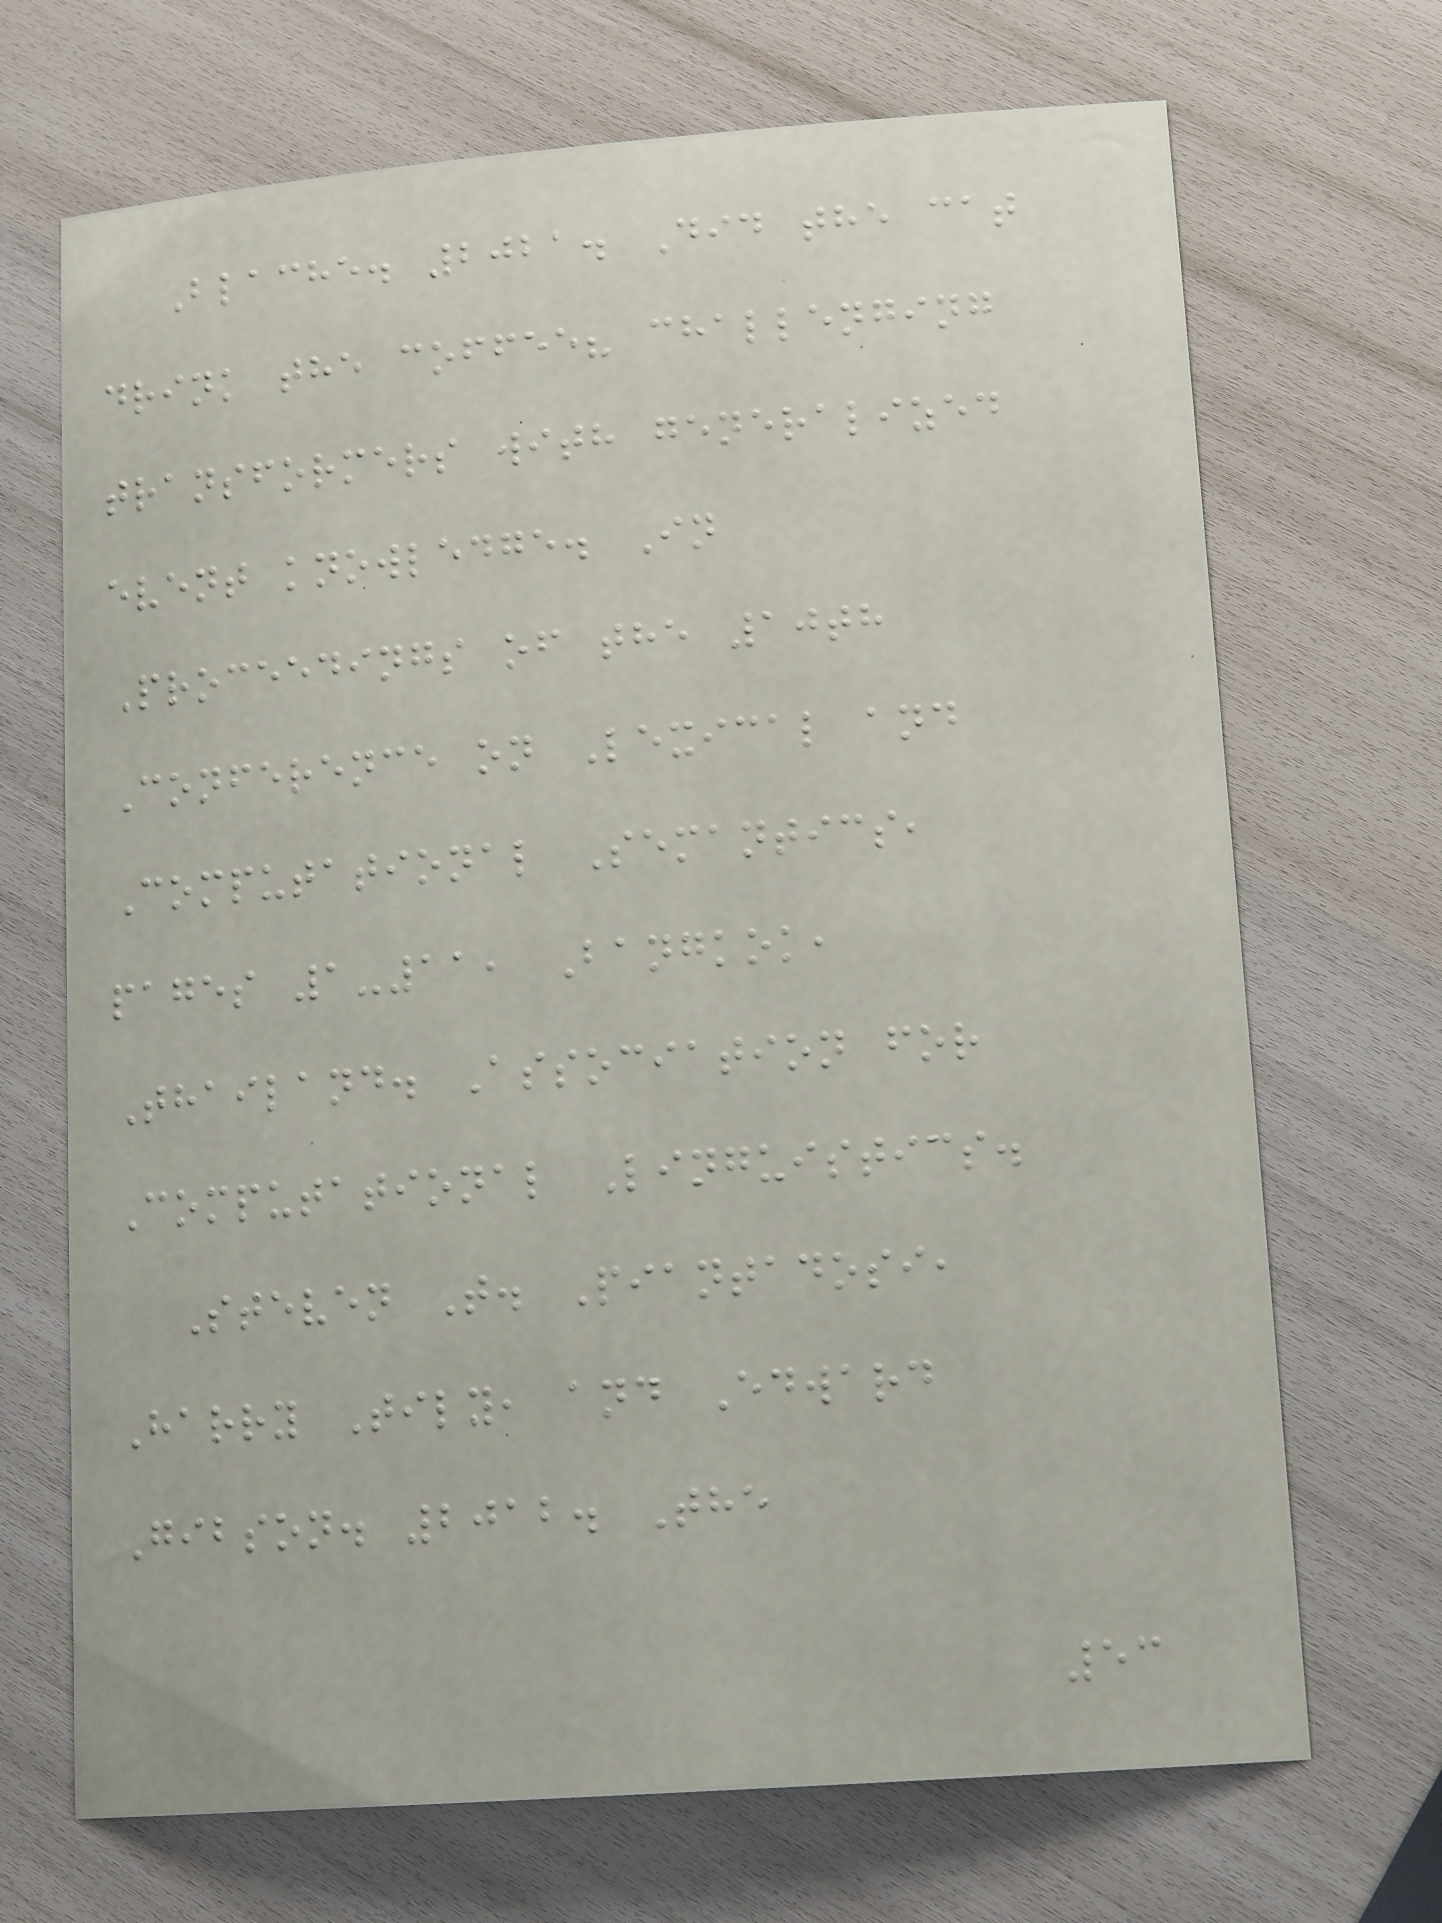Blache. 2021. Did the cat
drink the coffee? challenging
transformers with generalized
event knowledge. In
Proceedings of the 10th
Conference on Lexical and
Computational Semantics,
pages 1-11, Bangkok,
Thailand. Association for
Computational Linguistics.
Steven T. Piantadosi,
Harry Tily, and Edward
Gibson. 2012. The
53
